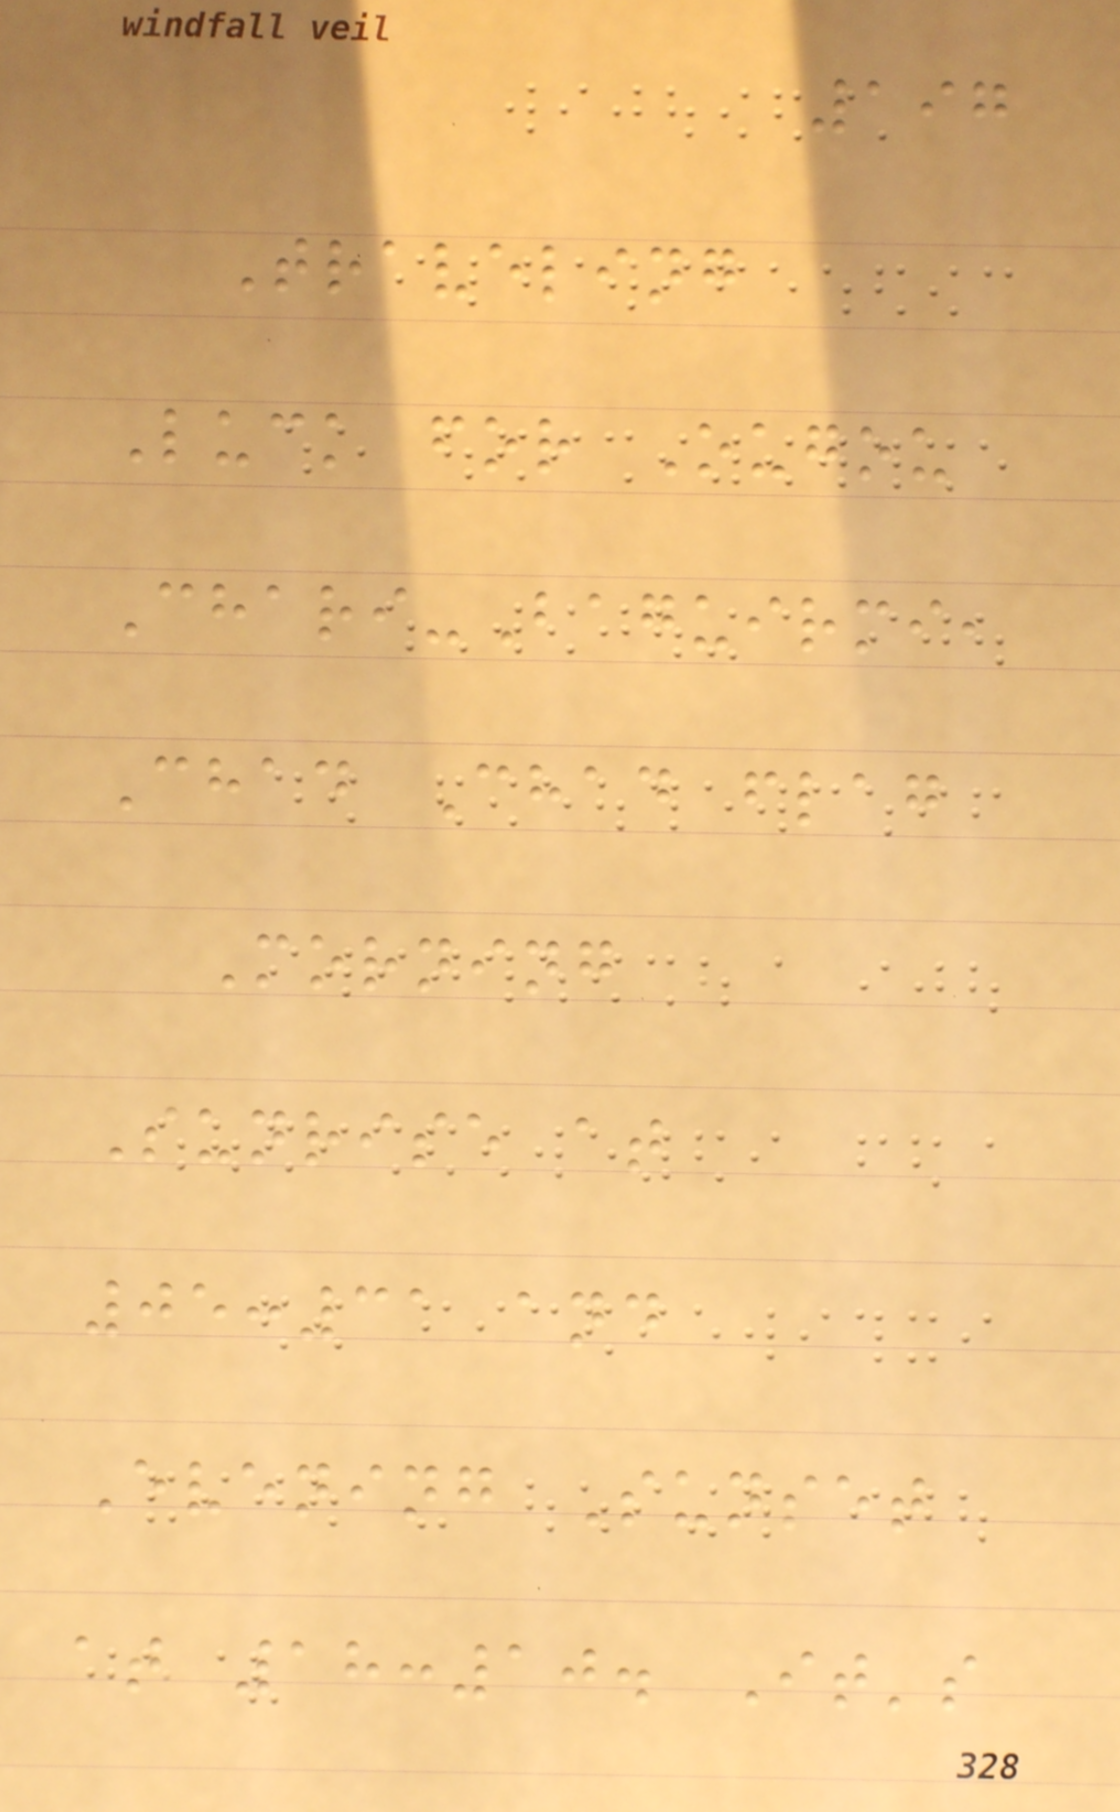197
Traveling
Luck for Ougou
Chari-Baguirmi,
Chad Chad flag
Morning
Sunrise at
05:31 and
Evening Sunset
at 18:10. It's
